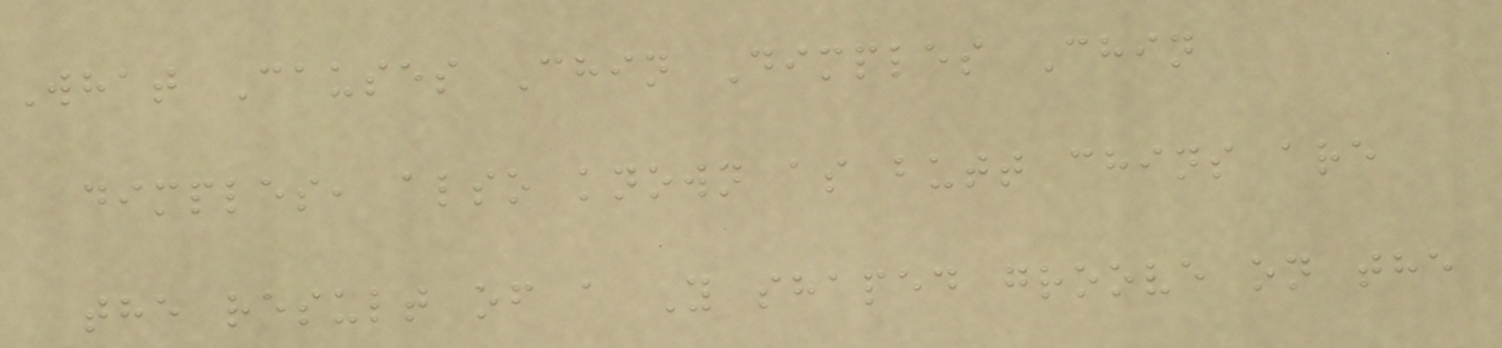What Causes Chin Dimples Chin
dimples, also known as butt chins are
the result of a Y shaped groove on the
